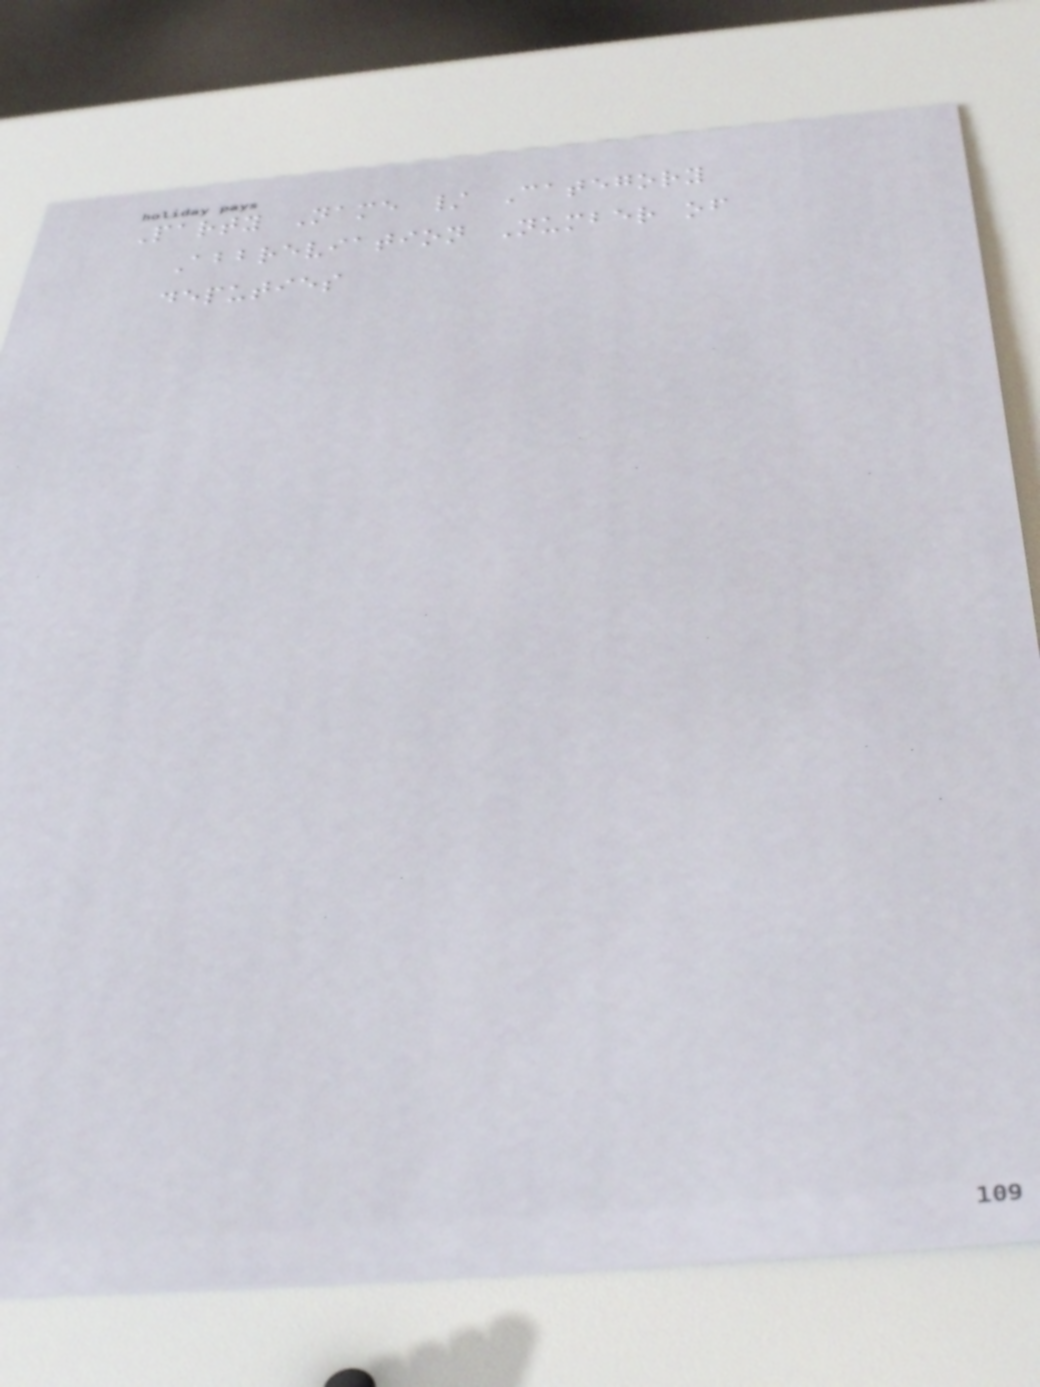Party Name / Category
Abbreviation Number of
deputies
